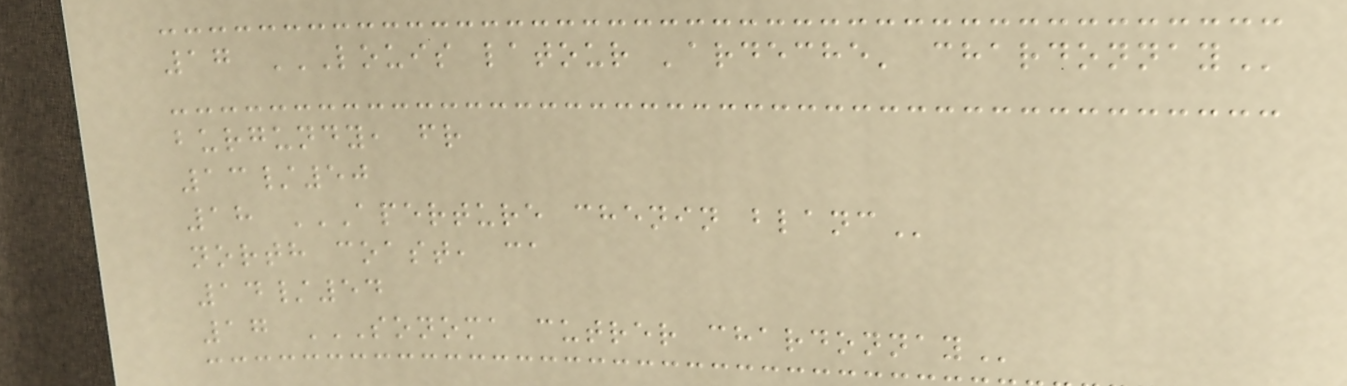17 LOUIS LATOUR 'ARDECHE' CHARDONNAY
burgundy, fr
13/50
18 APERTURE CHENIN BLANC
north coast, ca
14/54
17 SONOMA CUTRER CHARDONNAY
